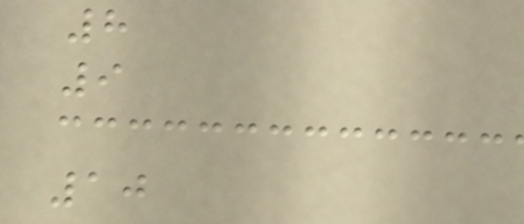8
9
10
